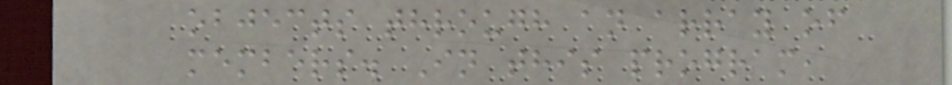objects through an array of
members. In this program,
